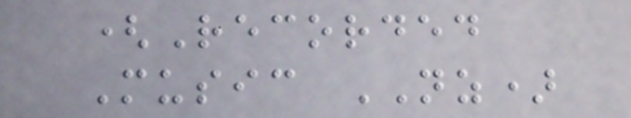(Recorded
Music NZ)
